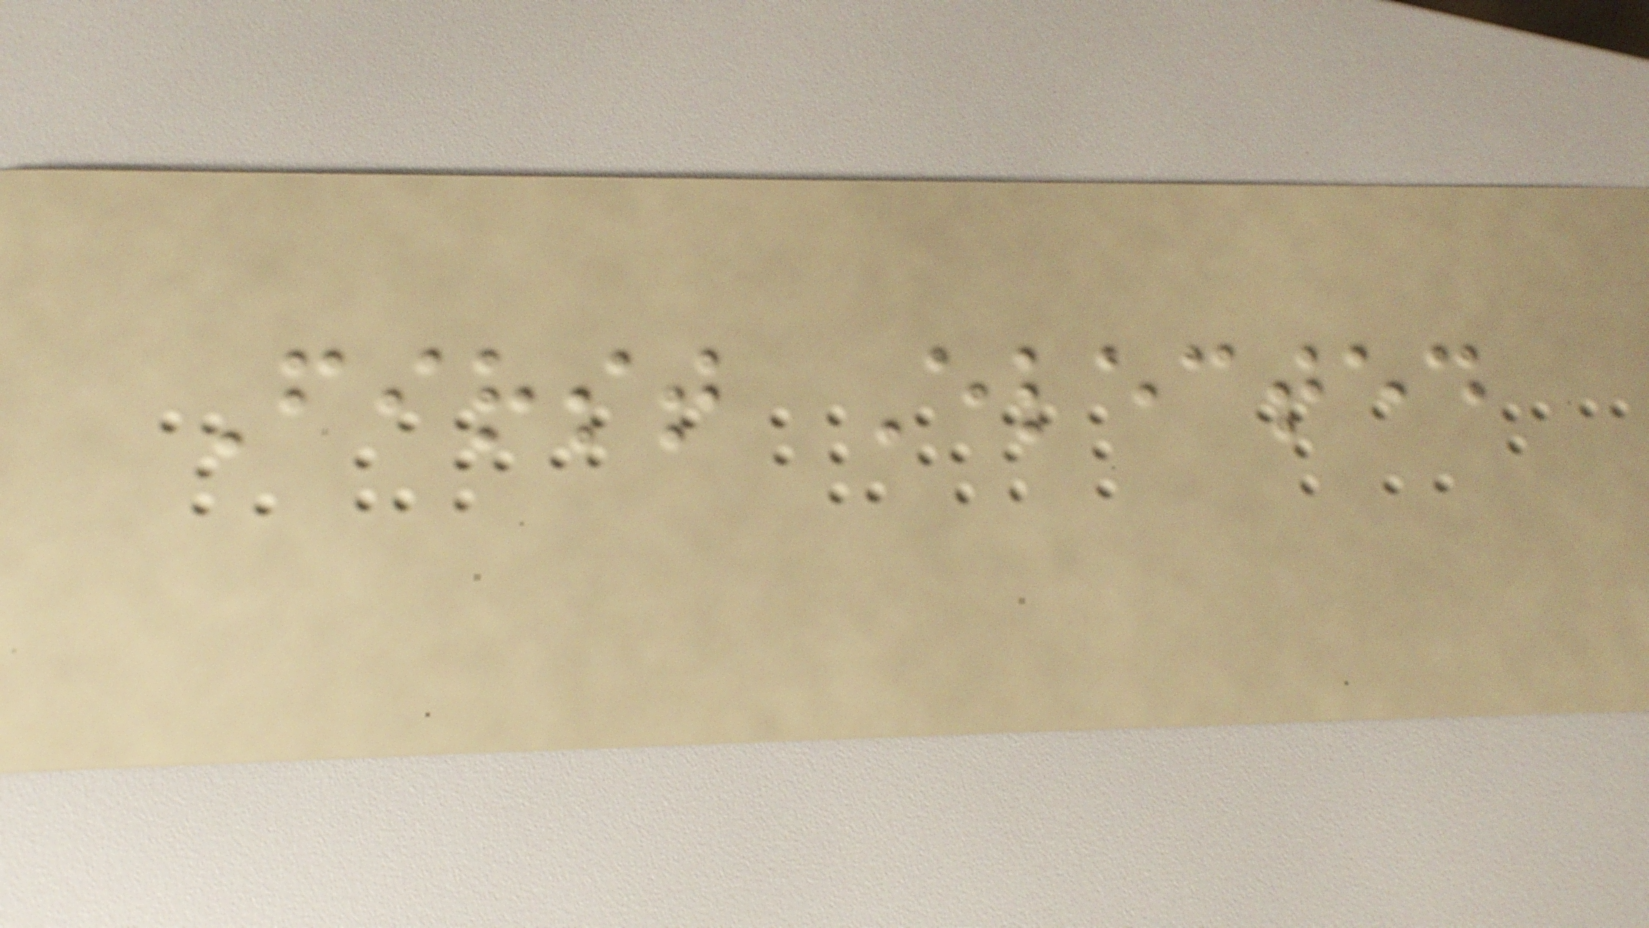First Elected
